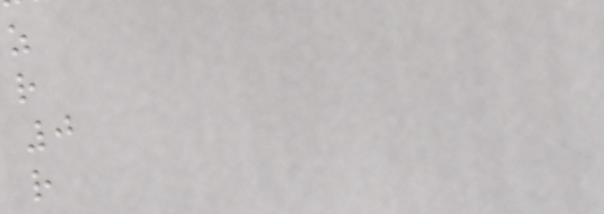z
r
0
r
